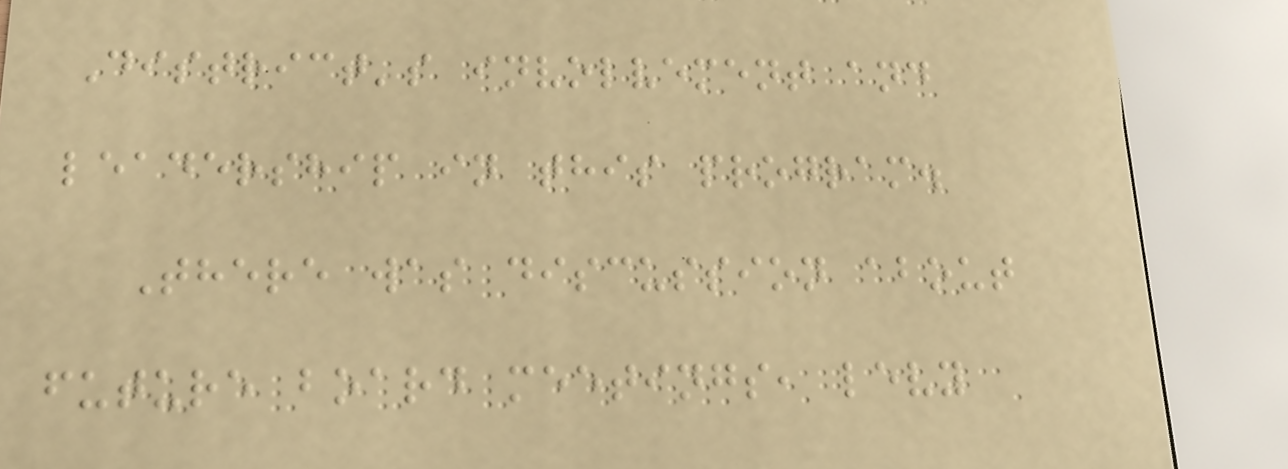District's involvement and
leadership in this program.
There was discussion about
future board meetings, levy
